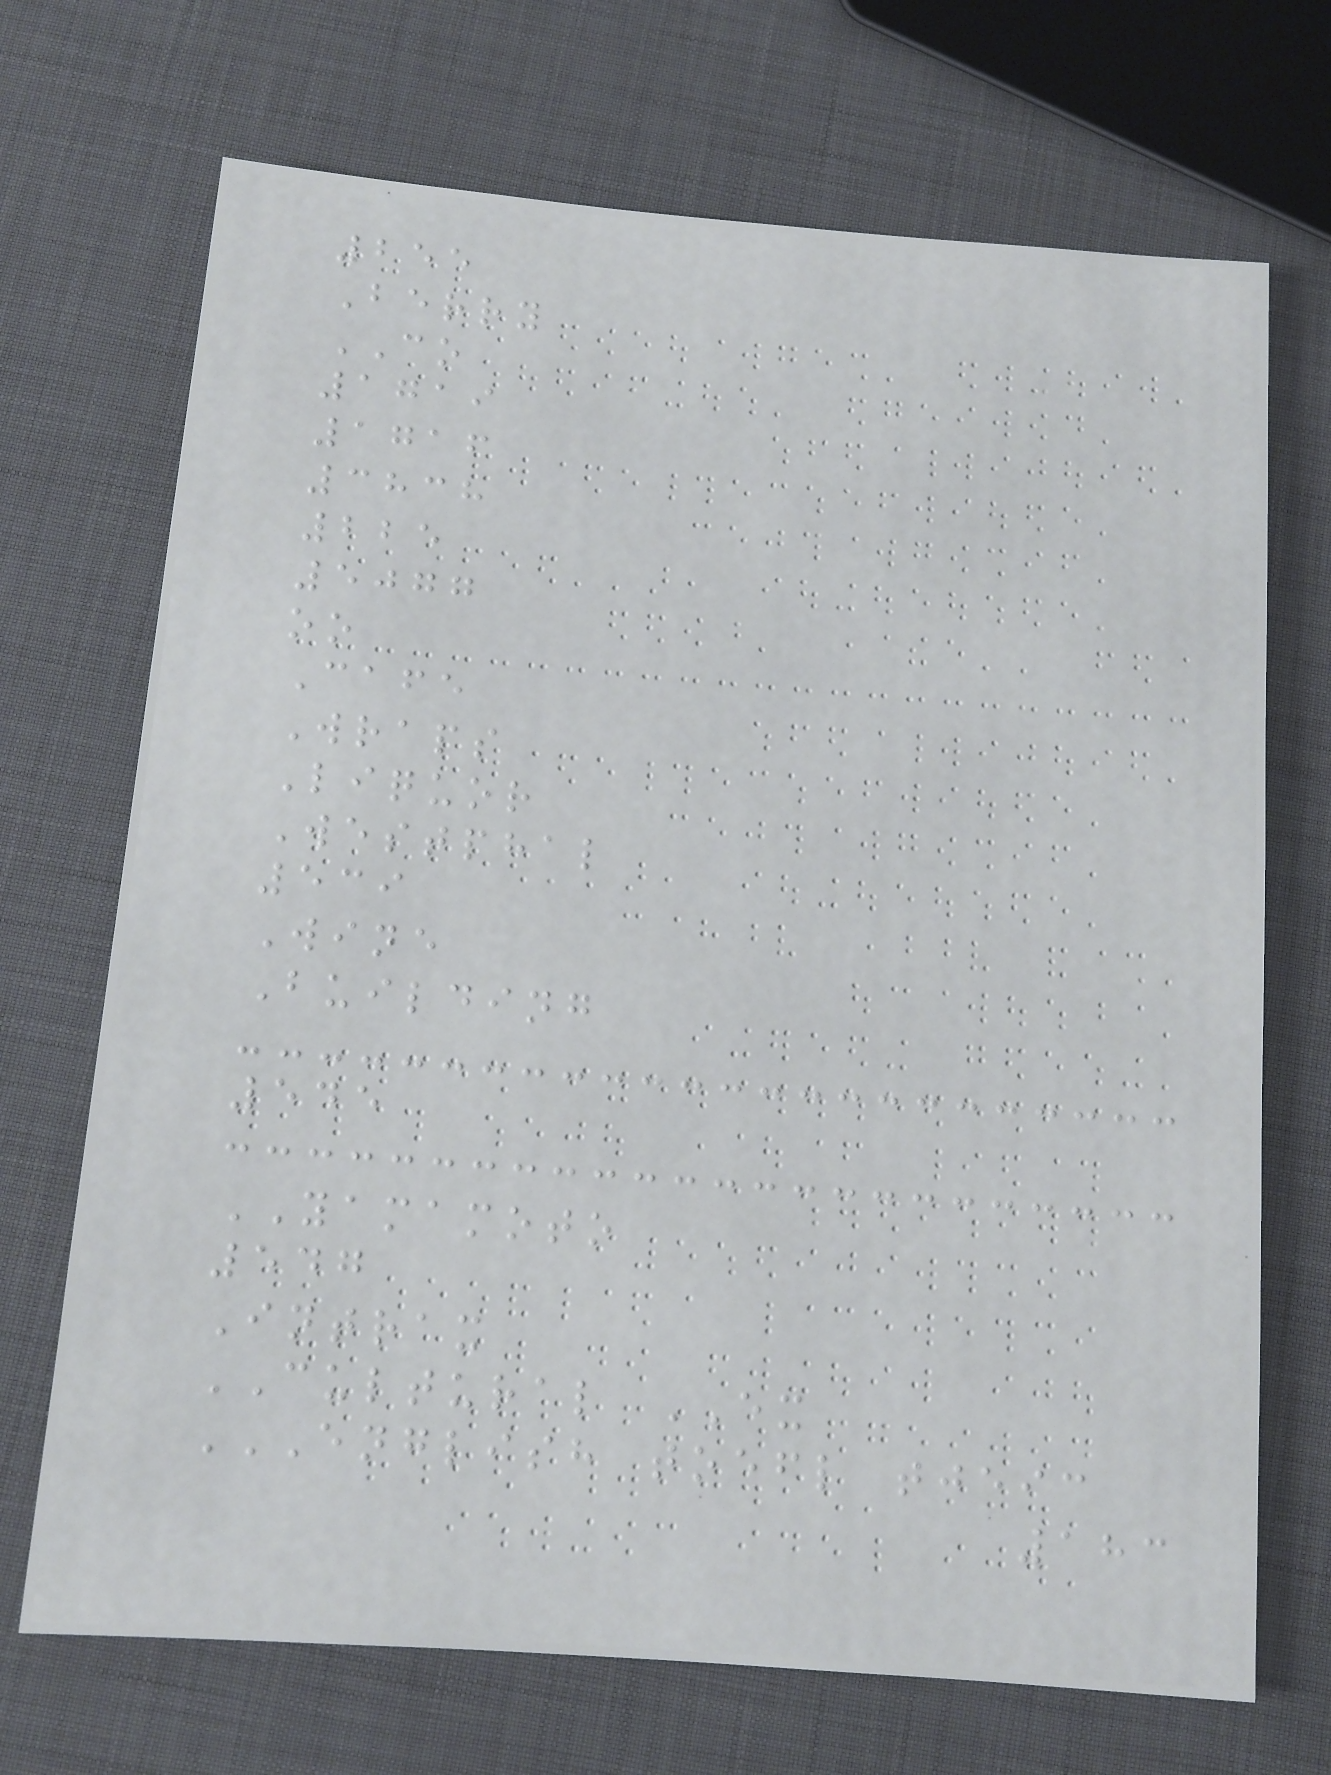255
Berry
CO
1719
1716
3838
225
5077
oo
Cafe
Wraps
Liquor
Westphal
539
Wine
Building
545
YAMAMOTO
547
Intrax
CULTURAL EX
ENGLISH TOEFL TJEIC
183
